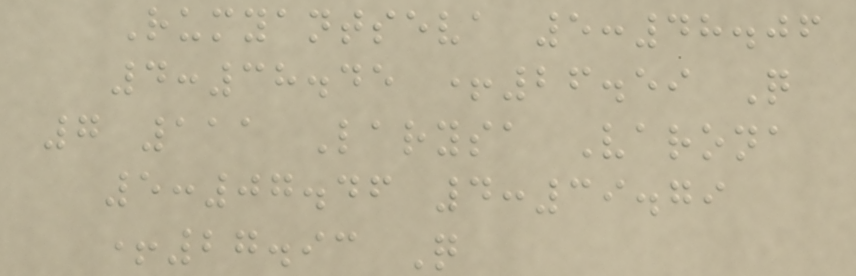Rumyantseva 5:48.06
4:38.45 +26.59 Q
7 111 Larysa Varona
5:07.46 4:39.79
+27.93 Q
